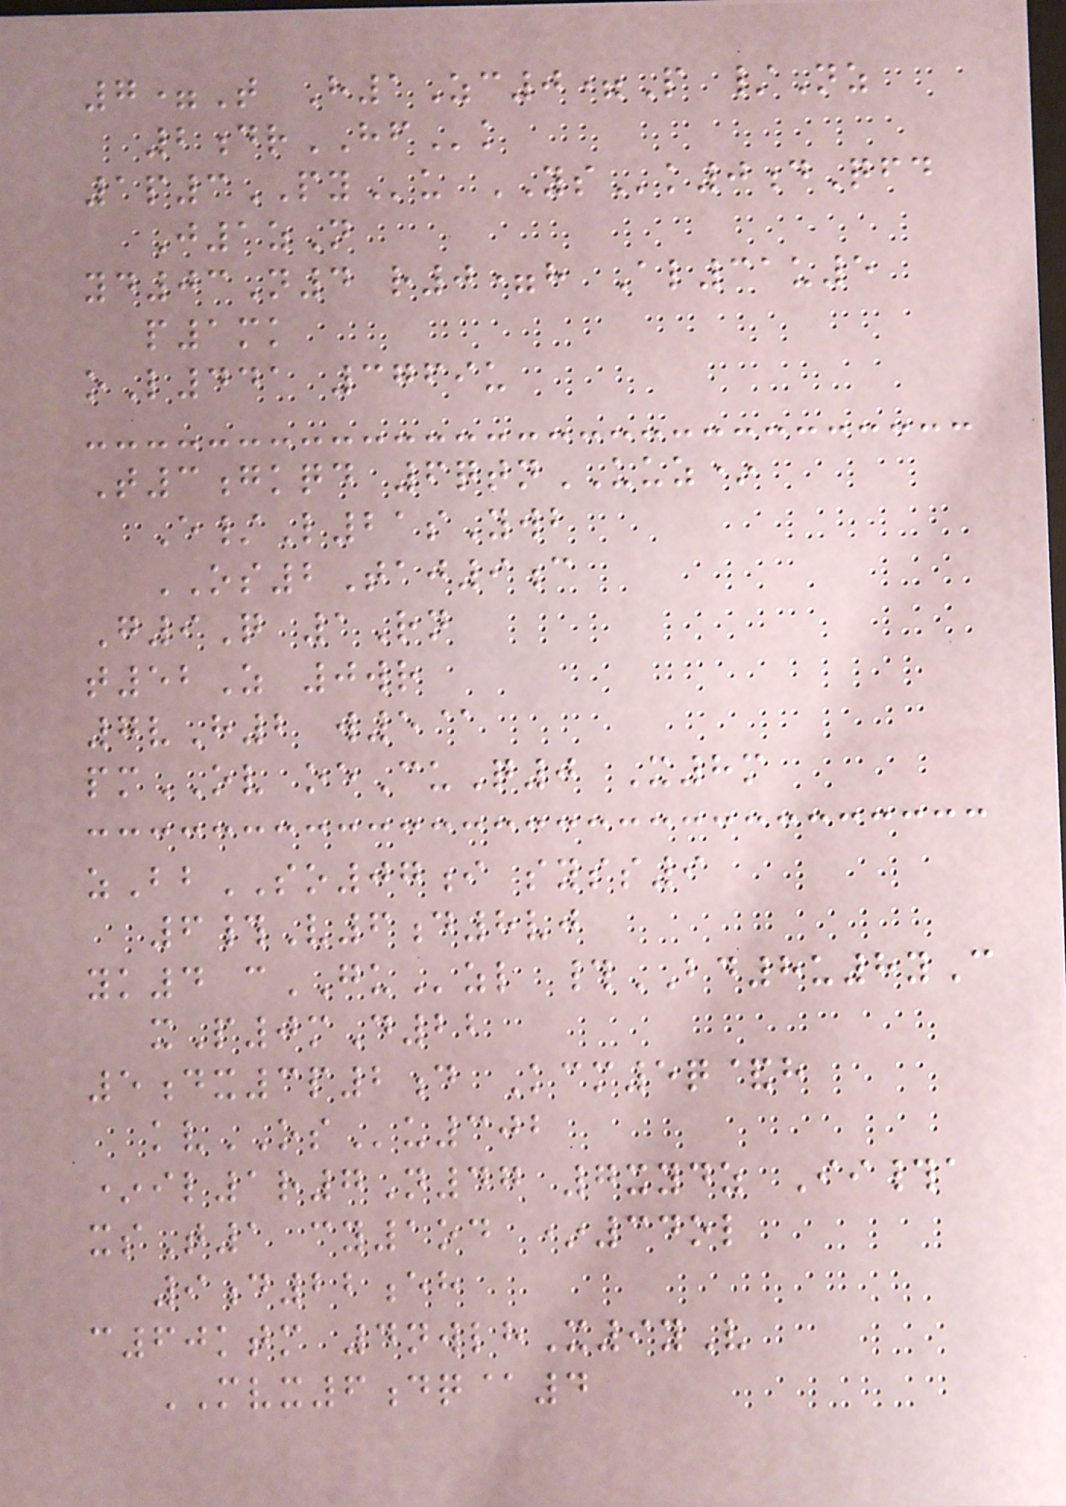7=T H1Zc0=P /Nz
2drHFk
1p3PYu YSk0dQfd
J1zN
yd03N4 r0=h Al31u5
p1mk
oL441 3769u
T3gkqd 6qtnUUZ*
E/L21sYwb
OS2Taj9c
G9Q 1Rn
t52Z 0wr
7vH2 w5@
pmOV oeCuQ0 X8m
zBbSO07i syss9
6#V6d8vj
yk4 cGUzl #BD8u8yC
xP0mD22
5dx3p2d Kcm5q&h
kvOSu302
*il1r7N47 7xydz Ii#a
xsT1 cy1od *34ol
9d22eh
c60ktm 4nwlhX9yV
MVX6dq@4
